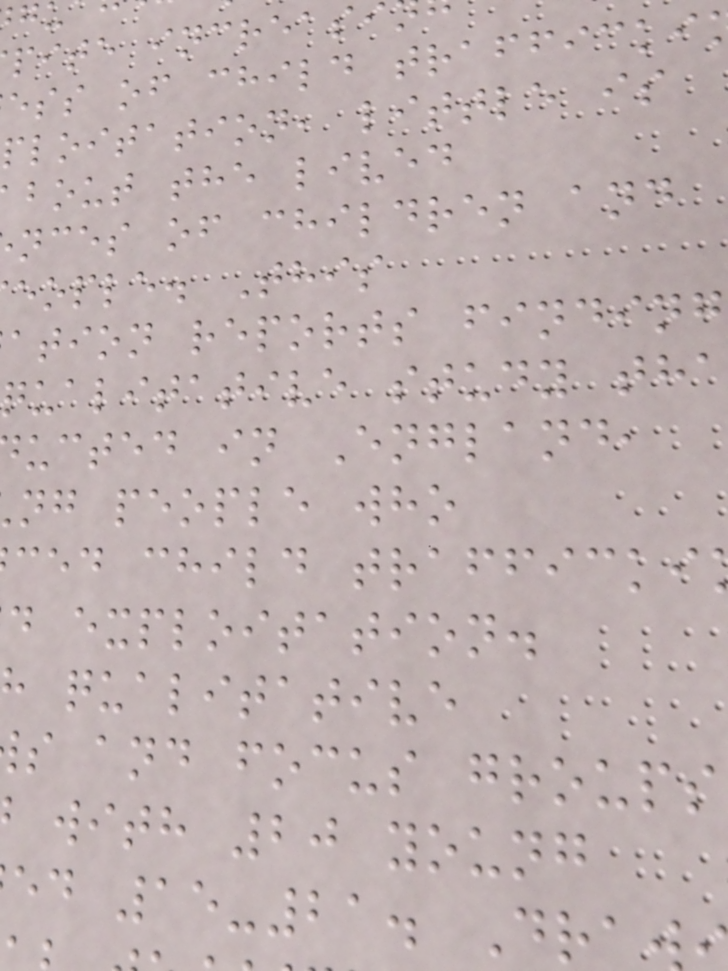pite increas
ess of child trafficki
ploitation, little is
bout the lived
nces of children and
eople. This
ation reports finding
qualitative study th
ucted in England,
ng people who
ced child trafficki
d exploitation.
qualitative
s and focus groups
with 20 young
ed 15-21. Dra
